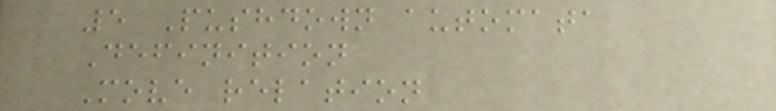5 Pushdown automata
Definition
Move relation
